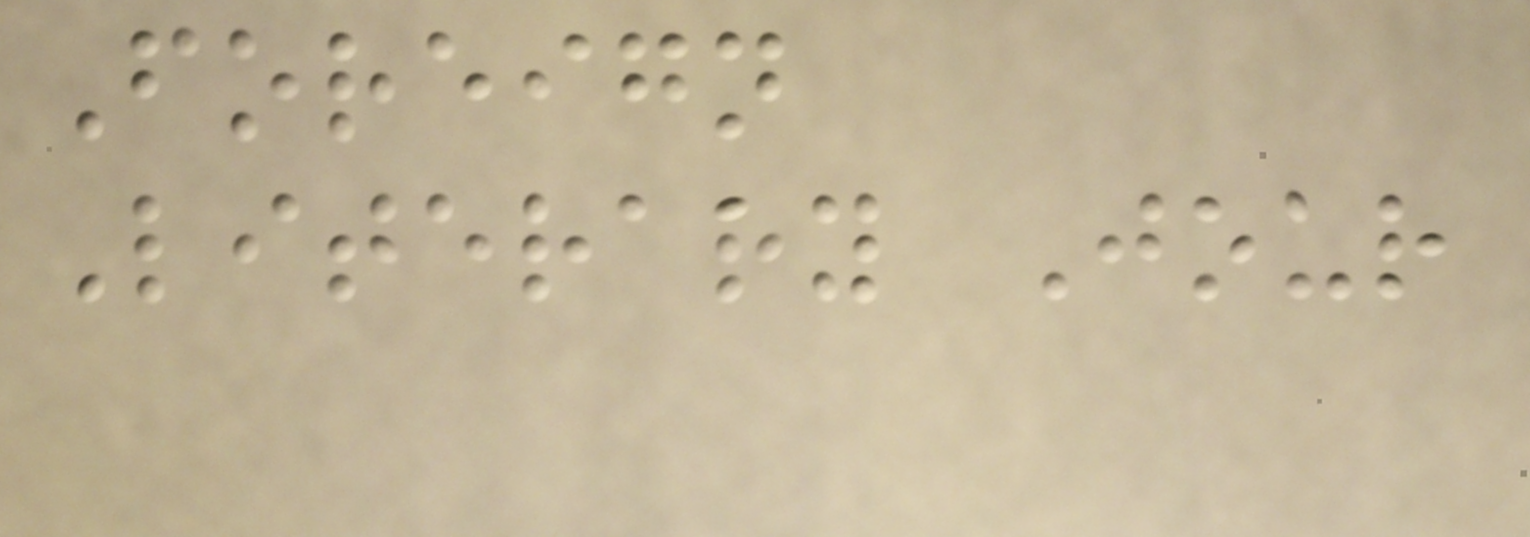Foreign
Literary Jour
